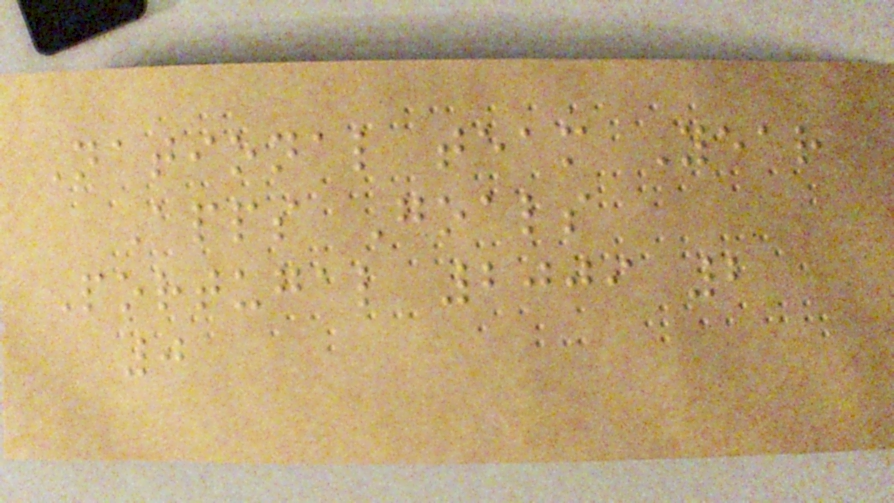National team Year
Apps Goals
Portugal 2009 2
0
